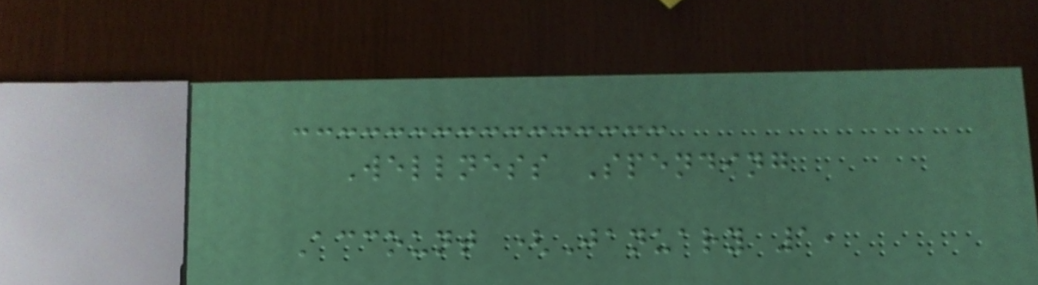Wellness Spending
Account (January 1,
